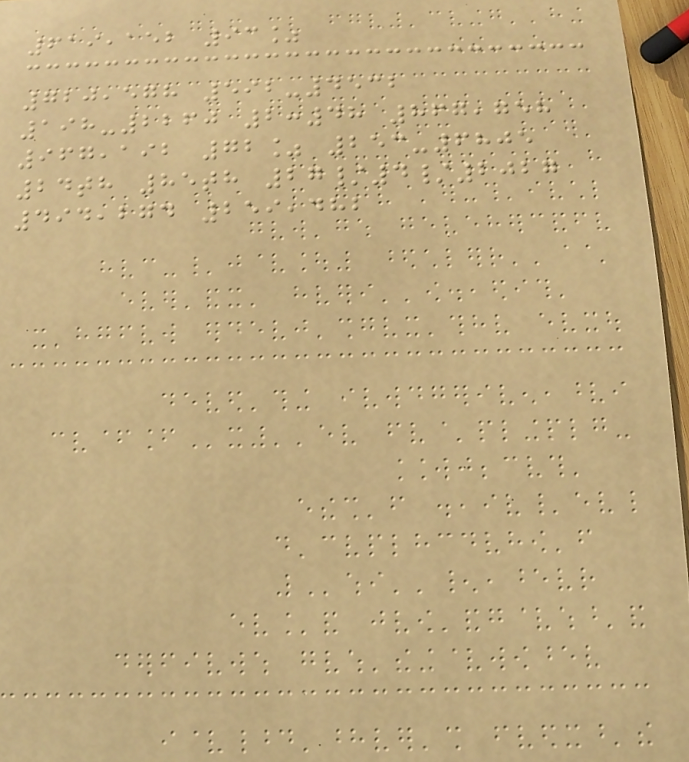619,152 93%
720,578 592-4532
198-2260 2:48 867,758
967,192 72% 253-6805
24th 85th 27/4/2027
494,274 259,482
